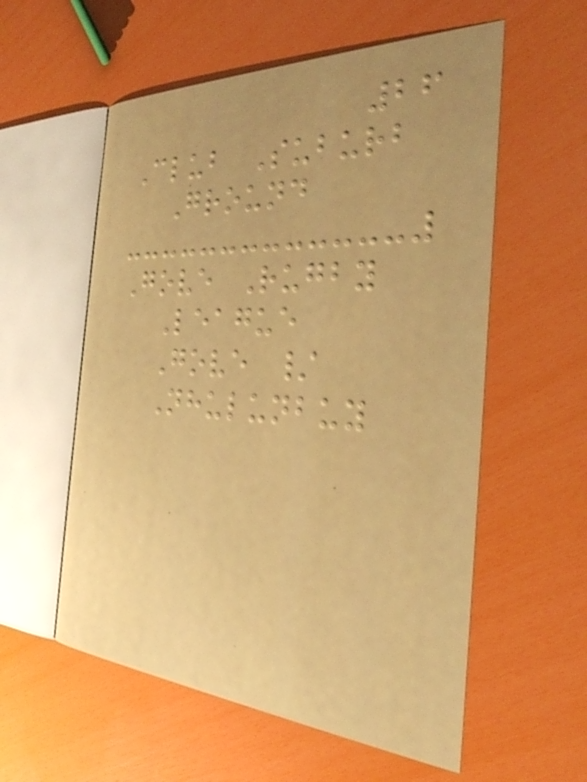26
Club Suburb
Ground
Gove Rugby
League
Gove /
Nhulunbuy
